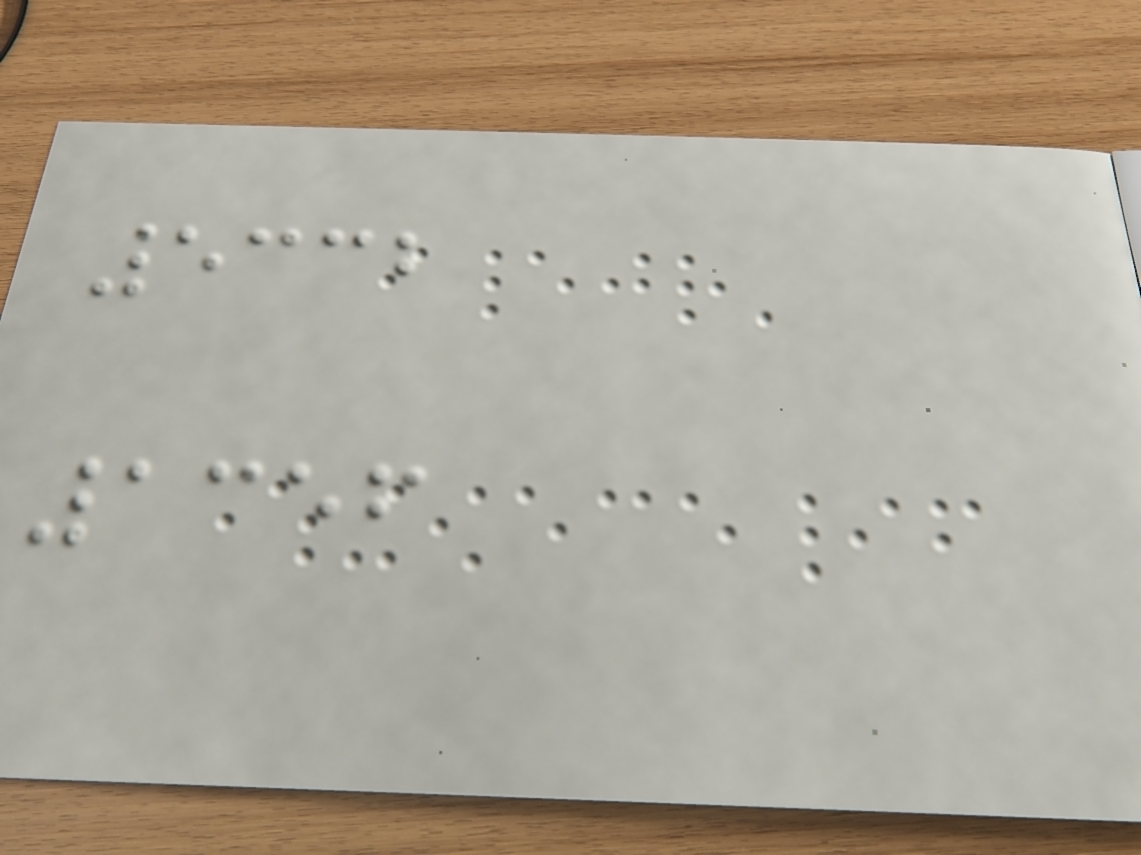5332
1356
